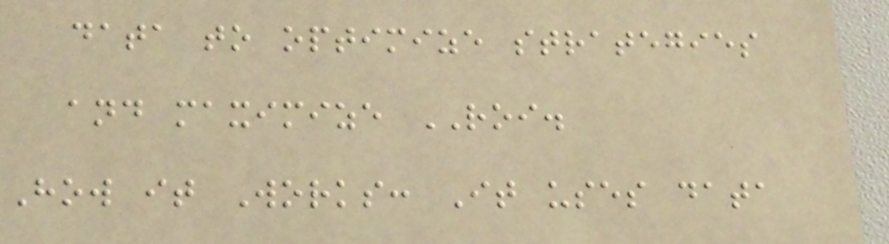data to optimize strategies
and maximize ROI.
How it Works: It uses data
